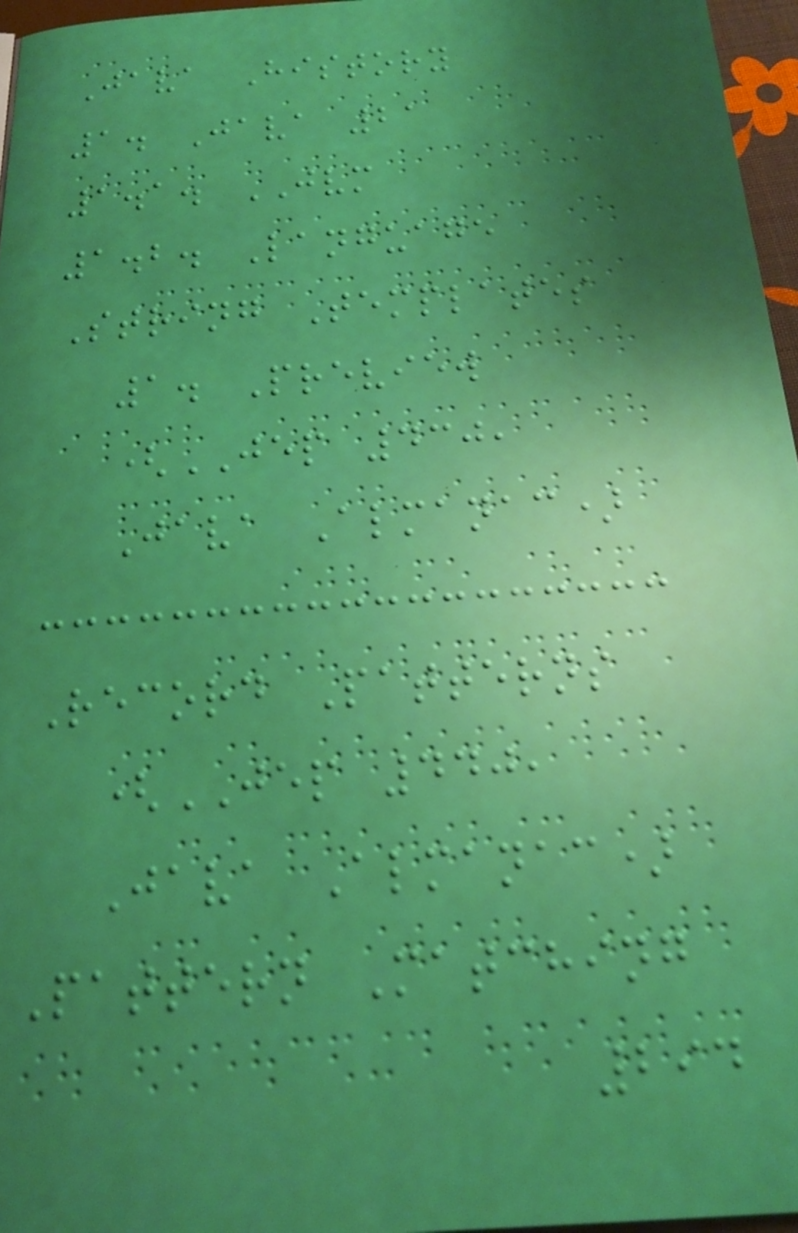Java History
1. Java 21
1.1. JVM
1.2. Language
String Templates
1. Preview
(JEP 430,
Java Almanac)
Record Patterns
(JEP 440,
Java Almanac)
Pattern Matching
294
